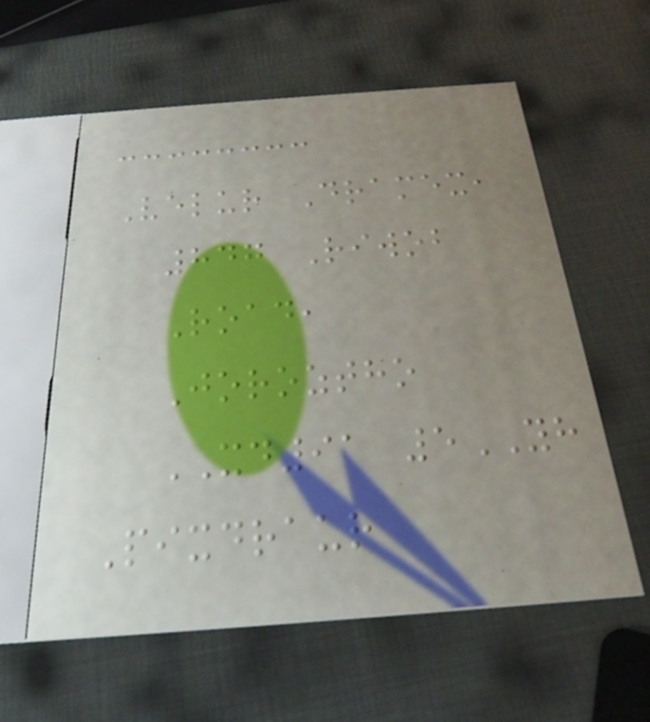Velur Dramex,
847 Riwob
Road,
Joroztho
XD91 5YH
Pixdraur
